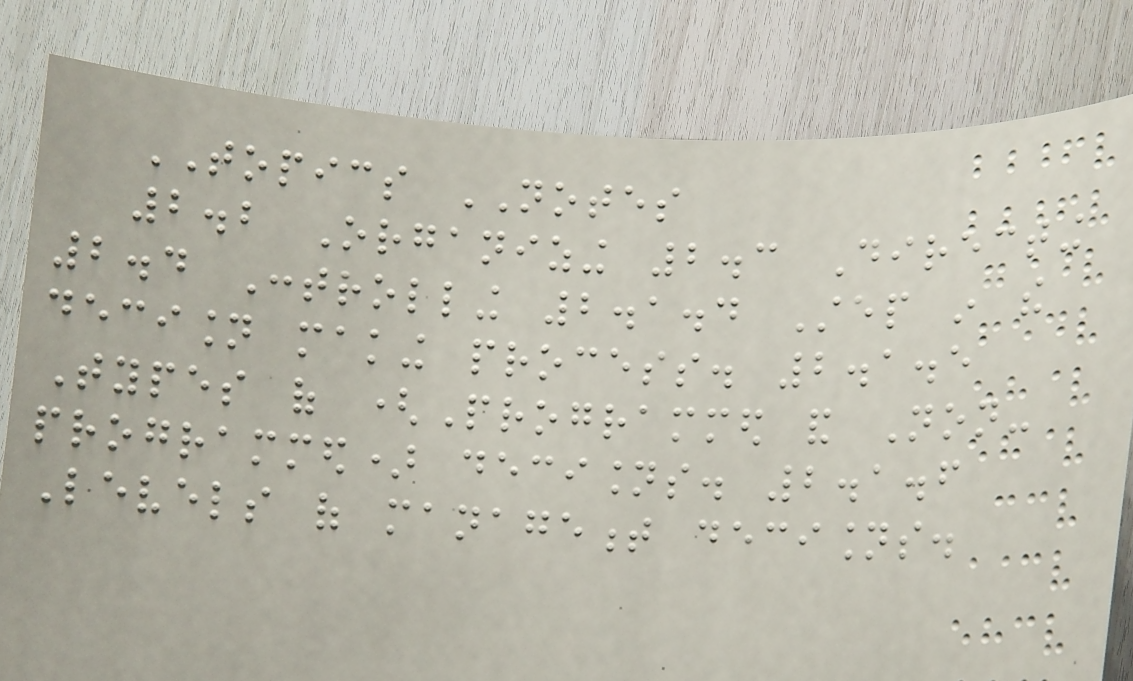TOPICS NOTES
2.2 Organizing 2.3 Directing
2.4 Controlling 2.1.4 Step in the
decision making process. 2.1.5
Types of (Programmed and Non-
programmed) decisions. 2.1.6
Levels of management decisions.
